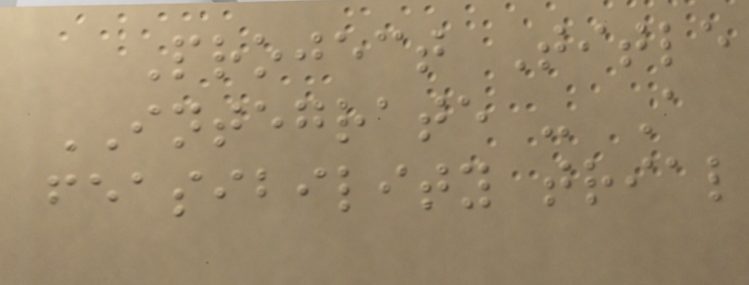Project Title
INTEGRATE - A
feasibility trial
